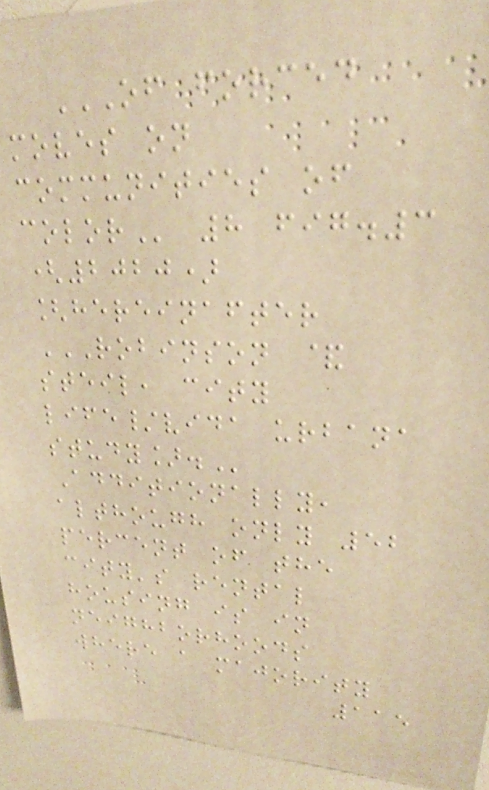OF FORCED
MOVES ON
COMMUNITIES OF
COLOR 8 fig.3
(2020)
[hereinafter
ROBINSON &
STEIL, CITY
LIFE/VIDA URBANA
STUDY].
Additionally,
although only 52
percent of the
city's rental
housing is in
neighborhoods
where a majority
115
